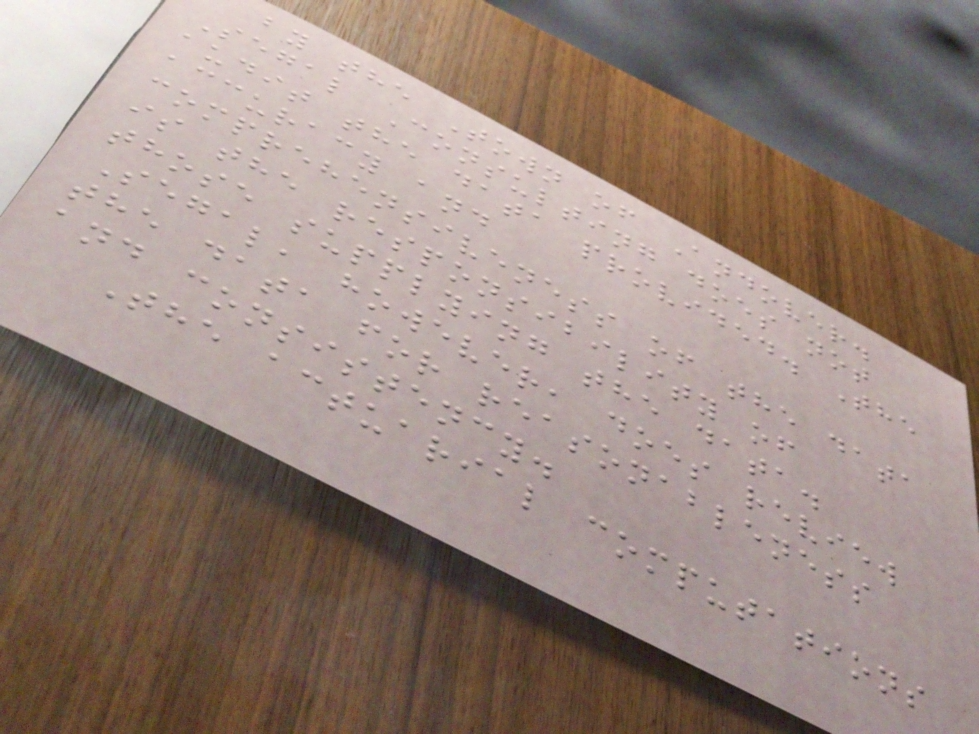by the Town of Andover.
Segal Consulting does not
audit the data provided. The
accuracy and
comprehensiveness of the data
is the responsibility of
those supplying the data.
Segal, however, does review
the data for reasonableness
and consistency.
The actuarial computations
